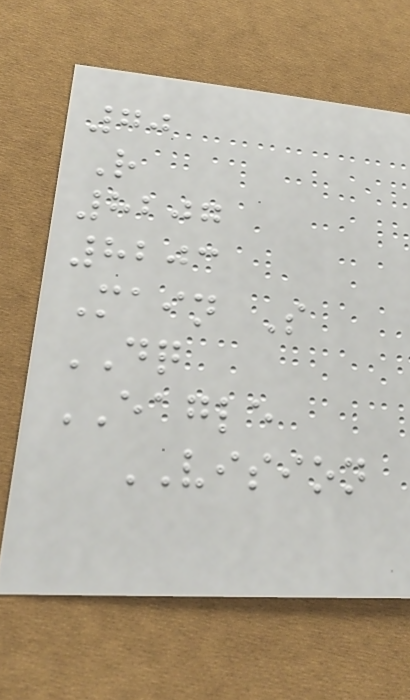70
R
8207
8203
Main S
DQ
EAGLE
VISION
